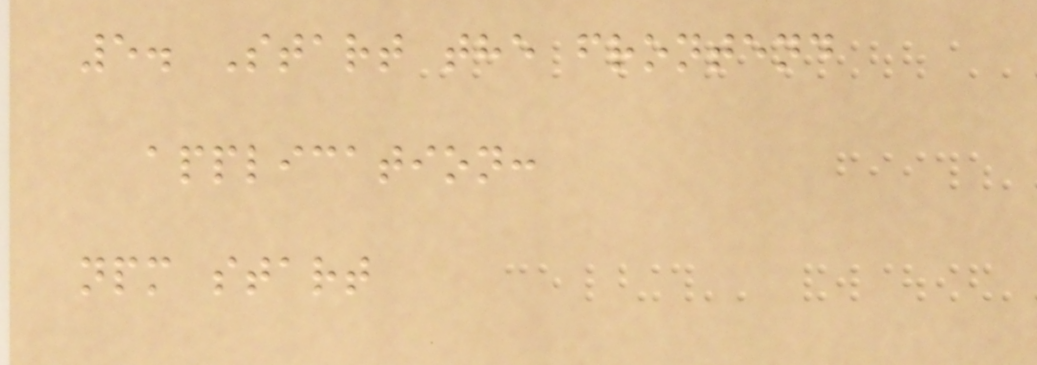5. Start the frontend
application:
npm start
